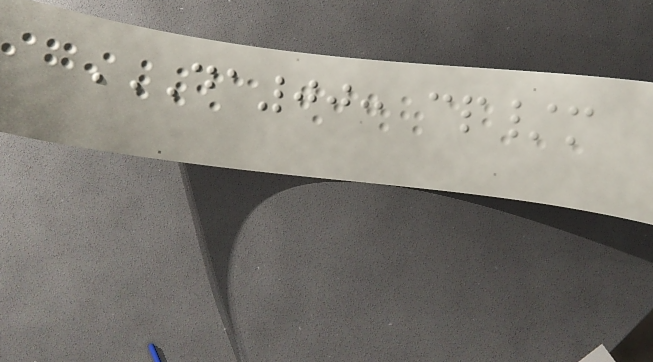DA00: CP/M
